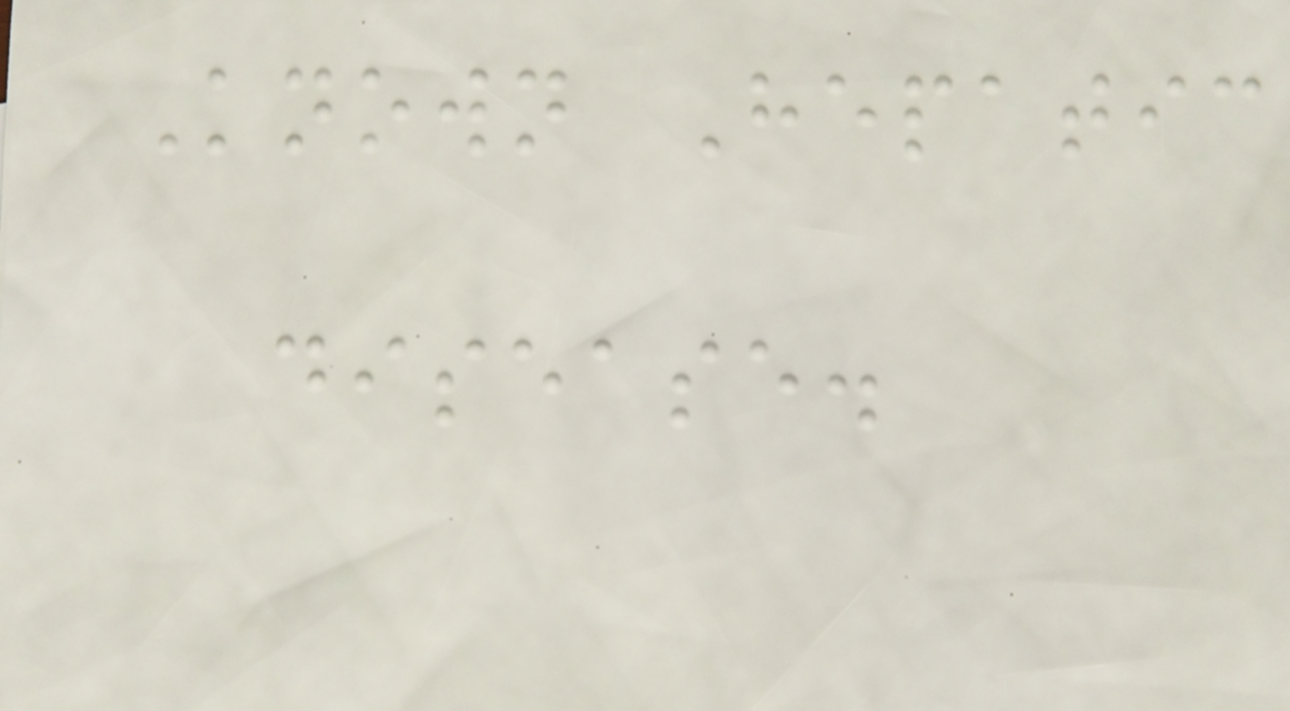Known Hepatic
disease.
